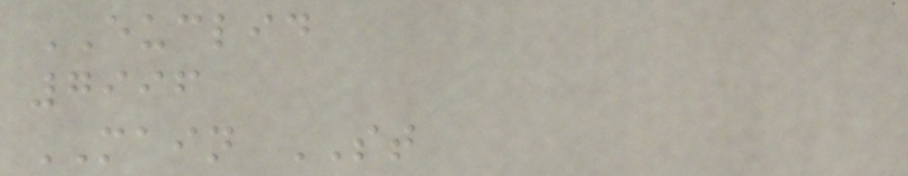EUCLID
7996
MAIN ST
